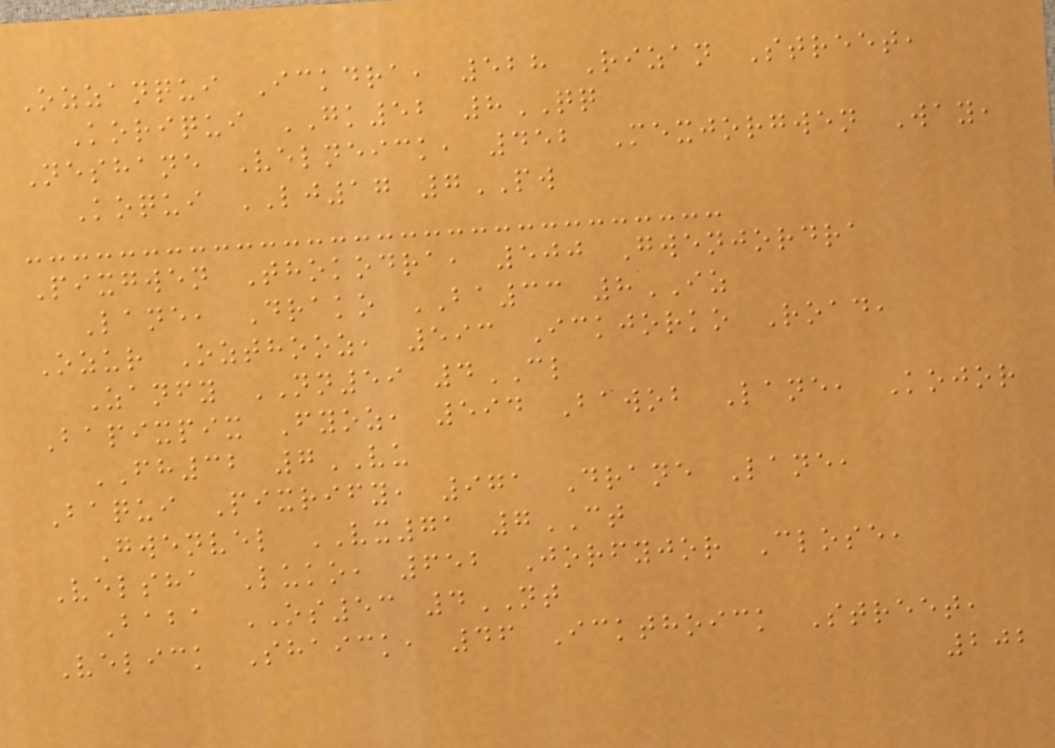Ozzanqui Ickdra, 528 Rizan Street,
Koriqui GK52 8QQ
Neshane Velneick, 452 Mexjorgwen Way,
Koqui LJ17 7PW
Pixgwen Thokodra, 500 Gwenjordra
Lane, Drako BA33 8IZ
Ozur Ozthooz, 593 Ickjorko Road,
Zanfy NN59 4CL
Bapixpix Fyoz, 594 Bawob Lane, Kojor
FH32 7VU
Baqui Pixrify, 971 Drane Lane,
Gwenvel VX71 7CT
Velsha Luko, 652 Jorfyjor Close,
Baba OS53 4NT
Velick Shaick, 46 Ickthoick Street,
202
